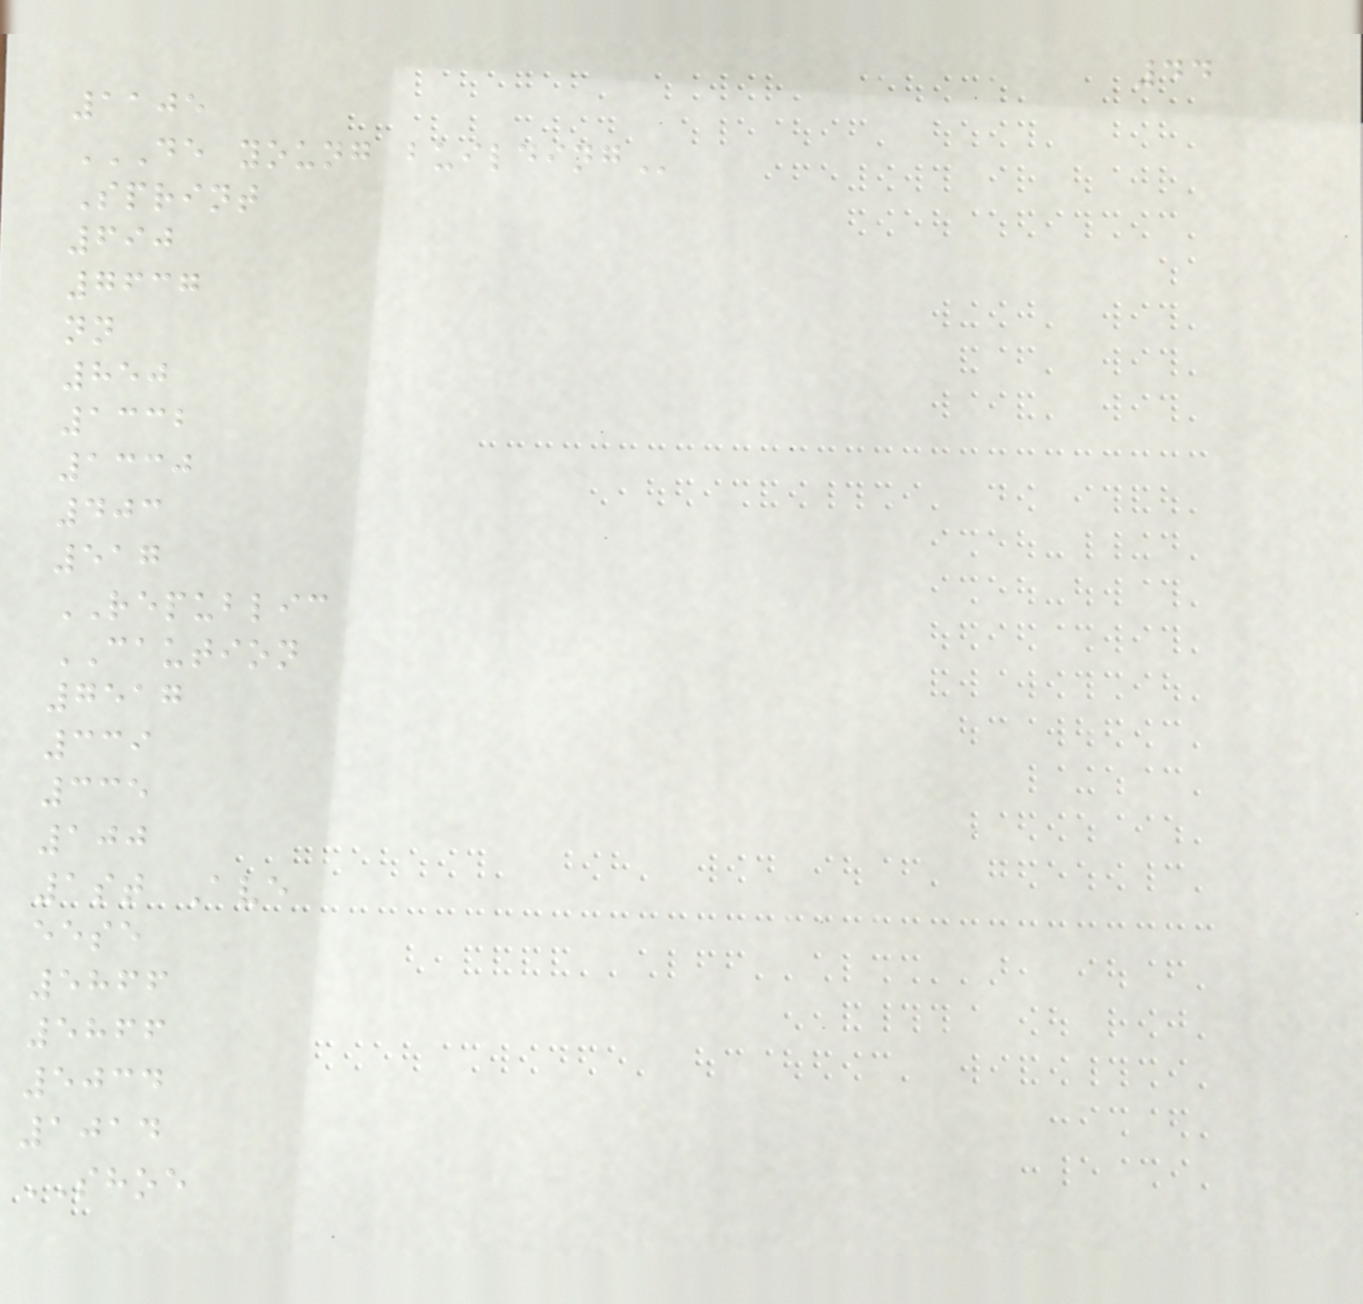44
1105
DE YOUNG BUILDING
Sprint
690
7637
nn
850
1332
1330
403
517
REPUBLIC
CAUTION
7517
339
335
100
1st Ave
eese
5866
5866
5034
1014
SHOE
